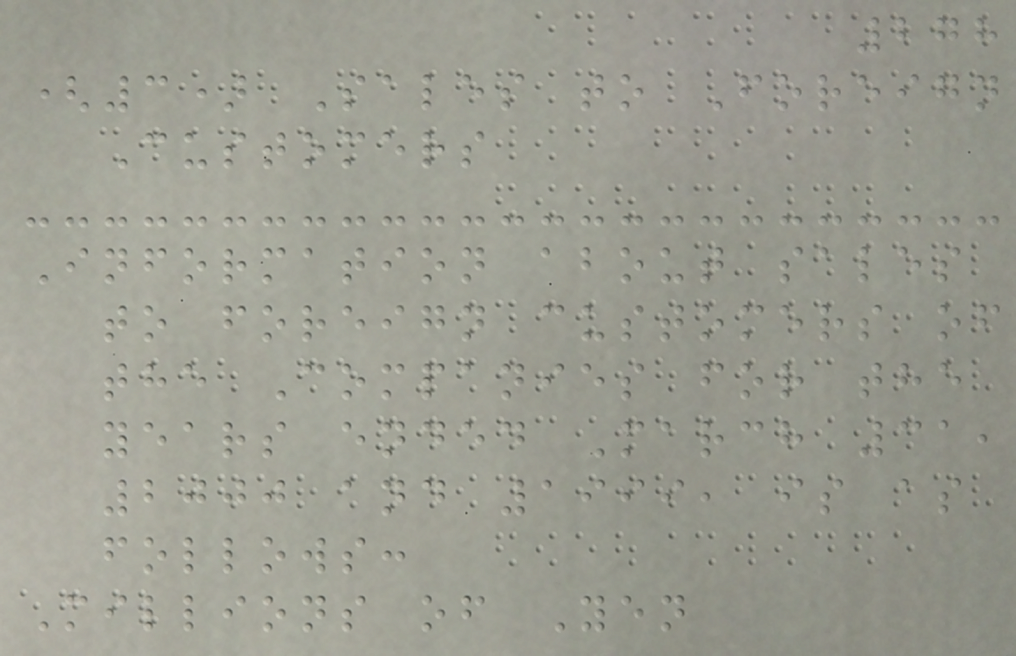278
(3) Sales to Foreign
Customers
Information about sales
to foreign customers of
the Companies for the
years ended March 31,
2000 and 1999, is as
follows:
Millions of Yen
